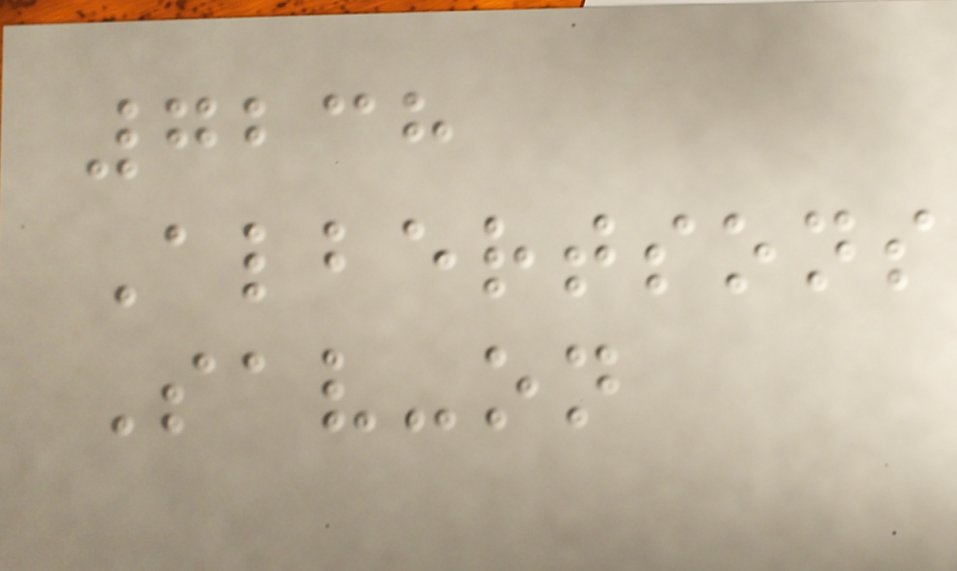7238
Albertsons
Sav-on
